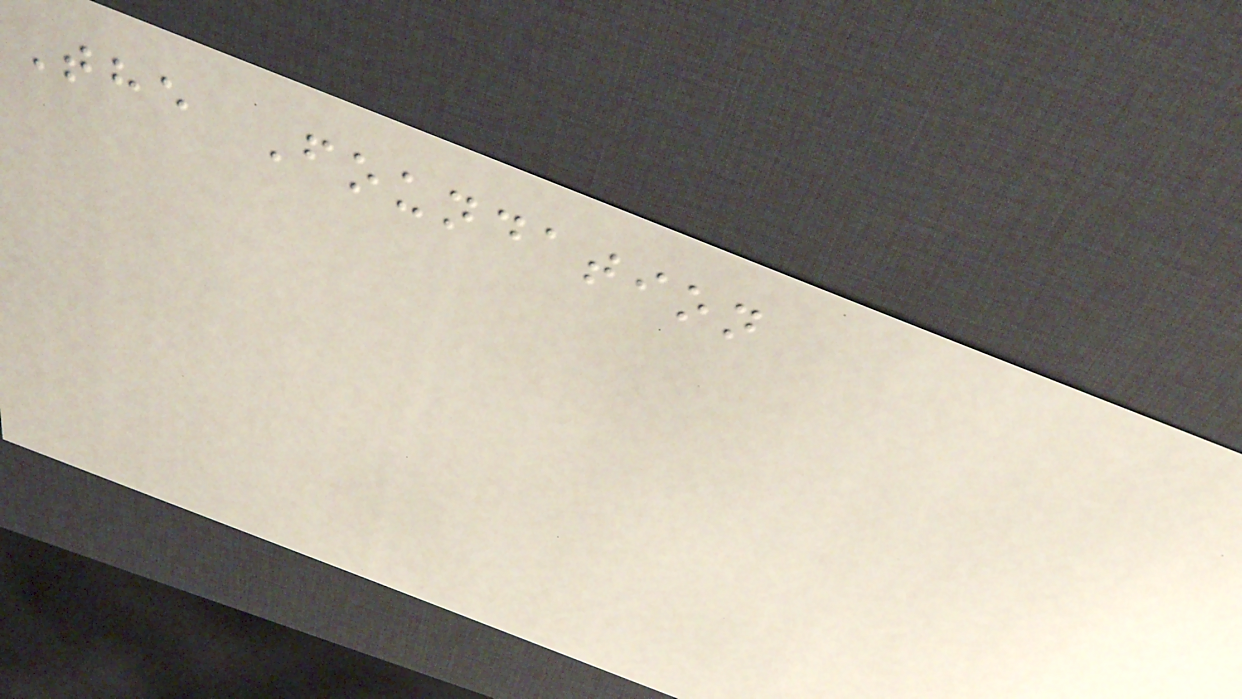The Foundation
